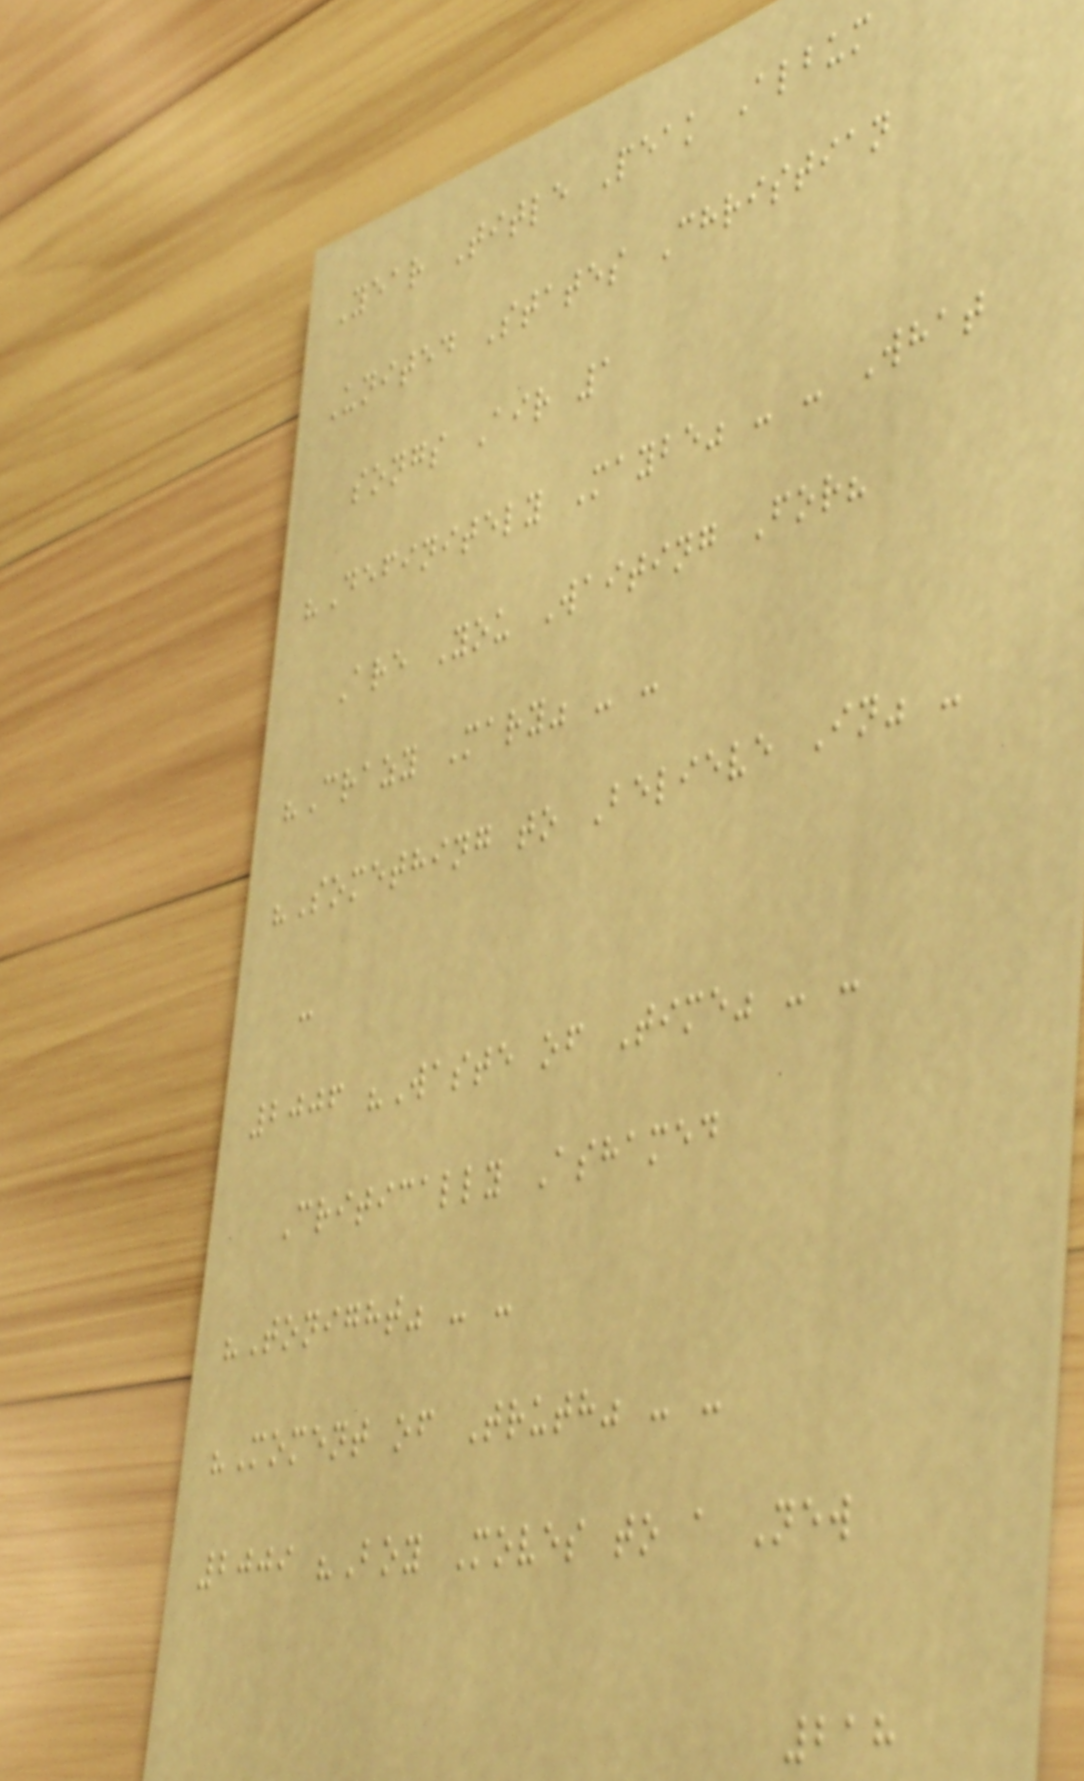Year Title Peak Album
United States Christian
songs Air 1
"Definitely Maybe" - - What
Are You Waiting For?
"Crazy Mary" - -
"Something to Believe In" -
-
2006 "Waste of Time" - -
Critically Ashamed
"Tonight" - -
"Moment of Truth" - -
2009 "Boy Moves to a New
218
